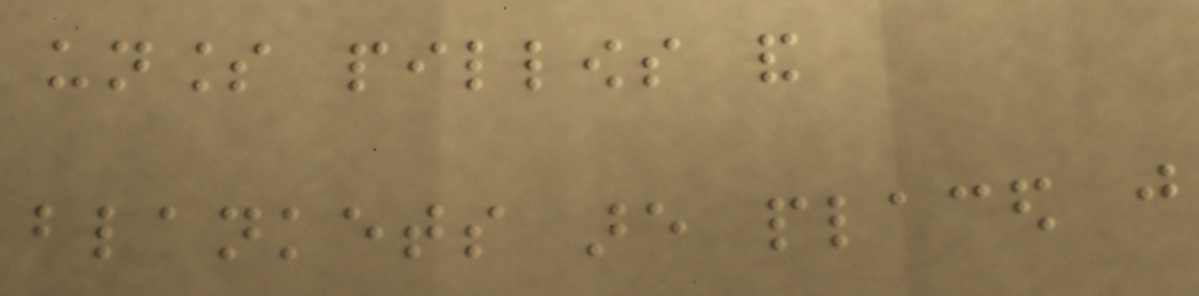unless pillows and
blankets are placed just
